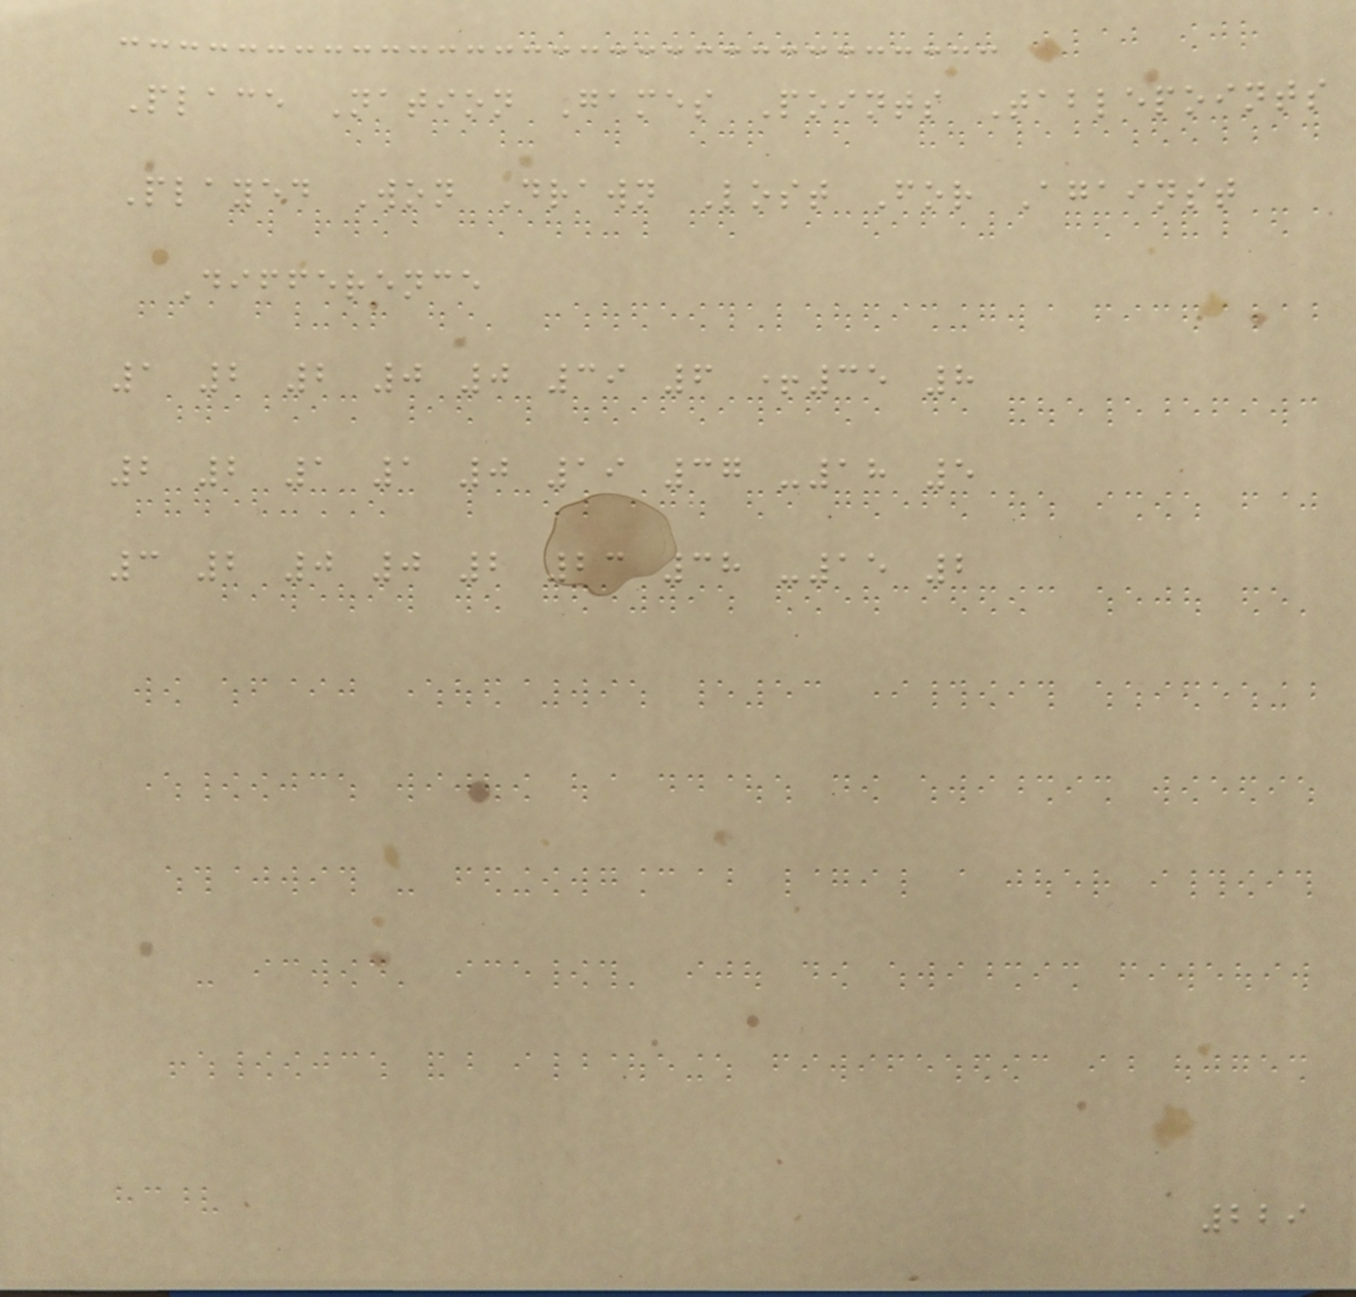Place Nation Games Points Tablepoints
Played Won Drawn Lost For Against
Difference
1 2 2 0 0 39 6 +35 8
2 2 1 1 0 19 37 -18 5
3 2 0 0 2 23 38 -15 2
229
